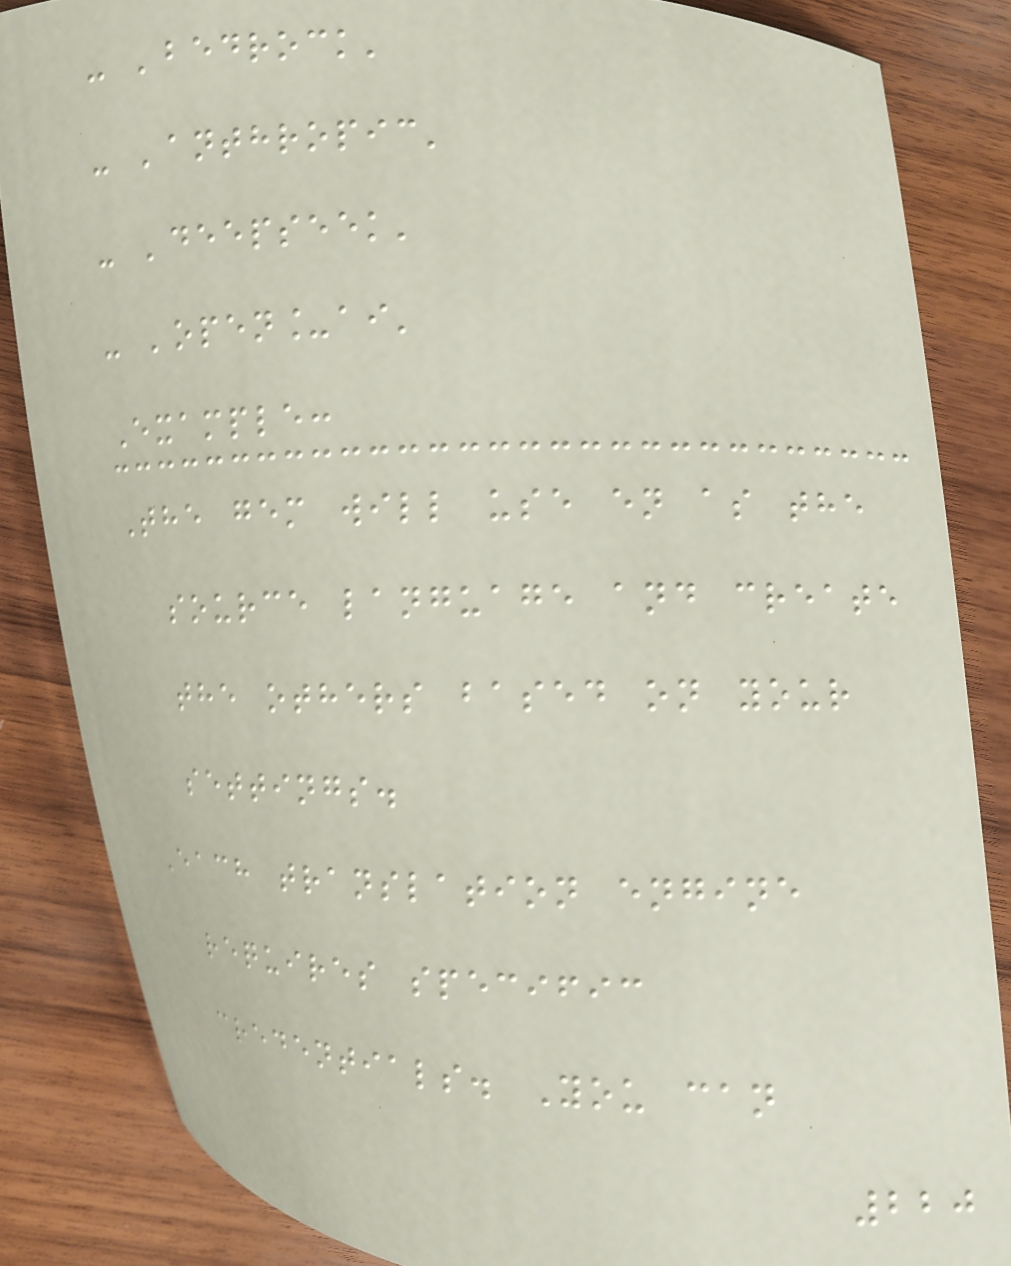- 'bedrock'
- 'anthropic'
- 'deepseek'
- 'open_ai'
Example:
The gem will use en as the
source language and create
the others based on your
settings.
Each translation engine
requires specific
credentials. You can
220
